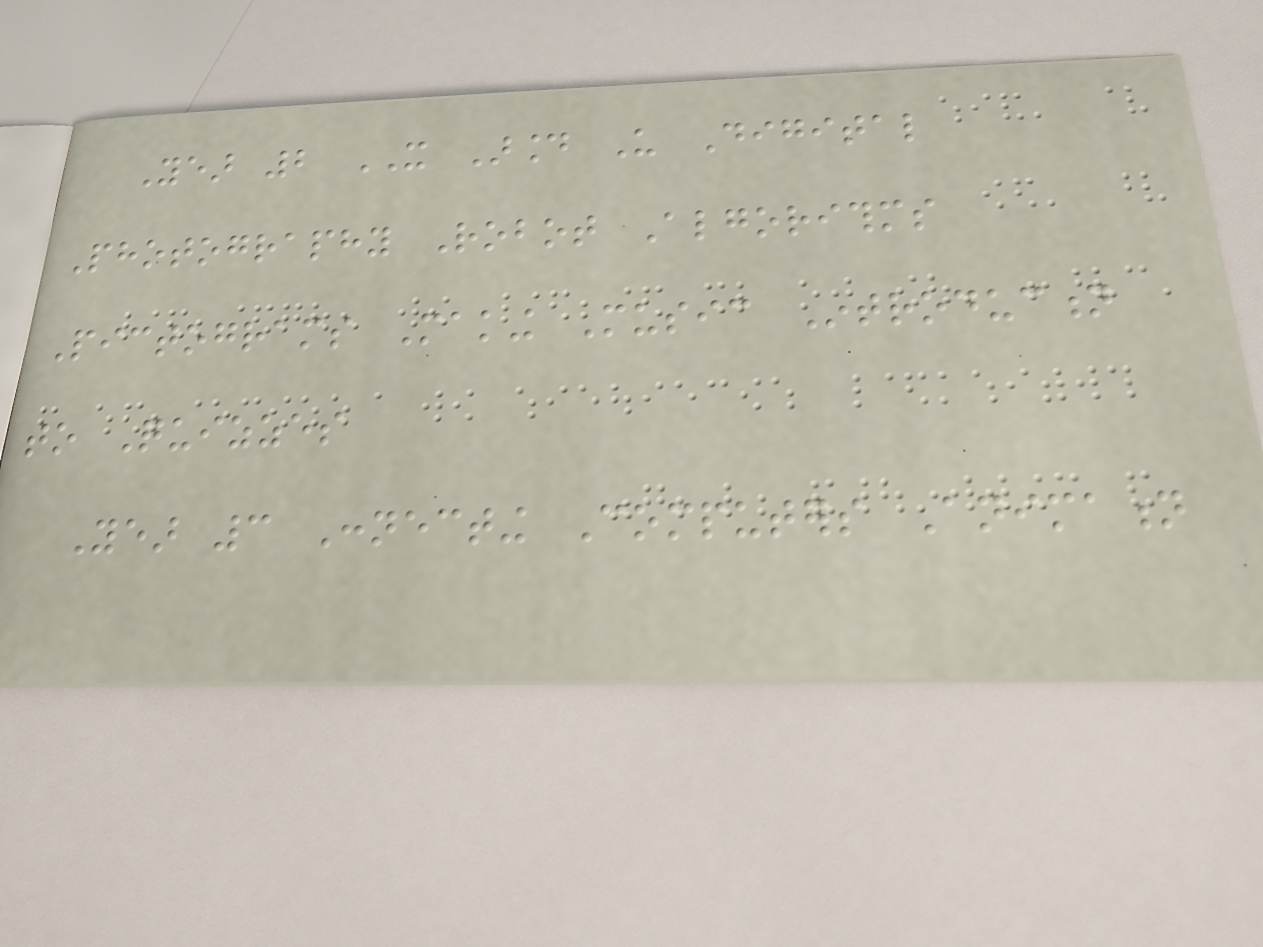Year 2 IT Around Us Digital
Photography Robot Algorithms
Pictograms Making Music Introduction
to Quizzes
Year 3 Connecting Computers Animation
